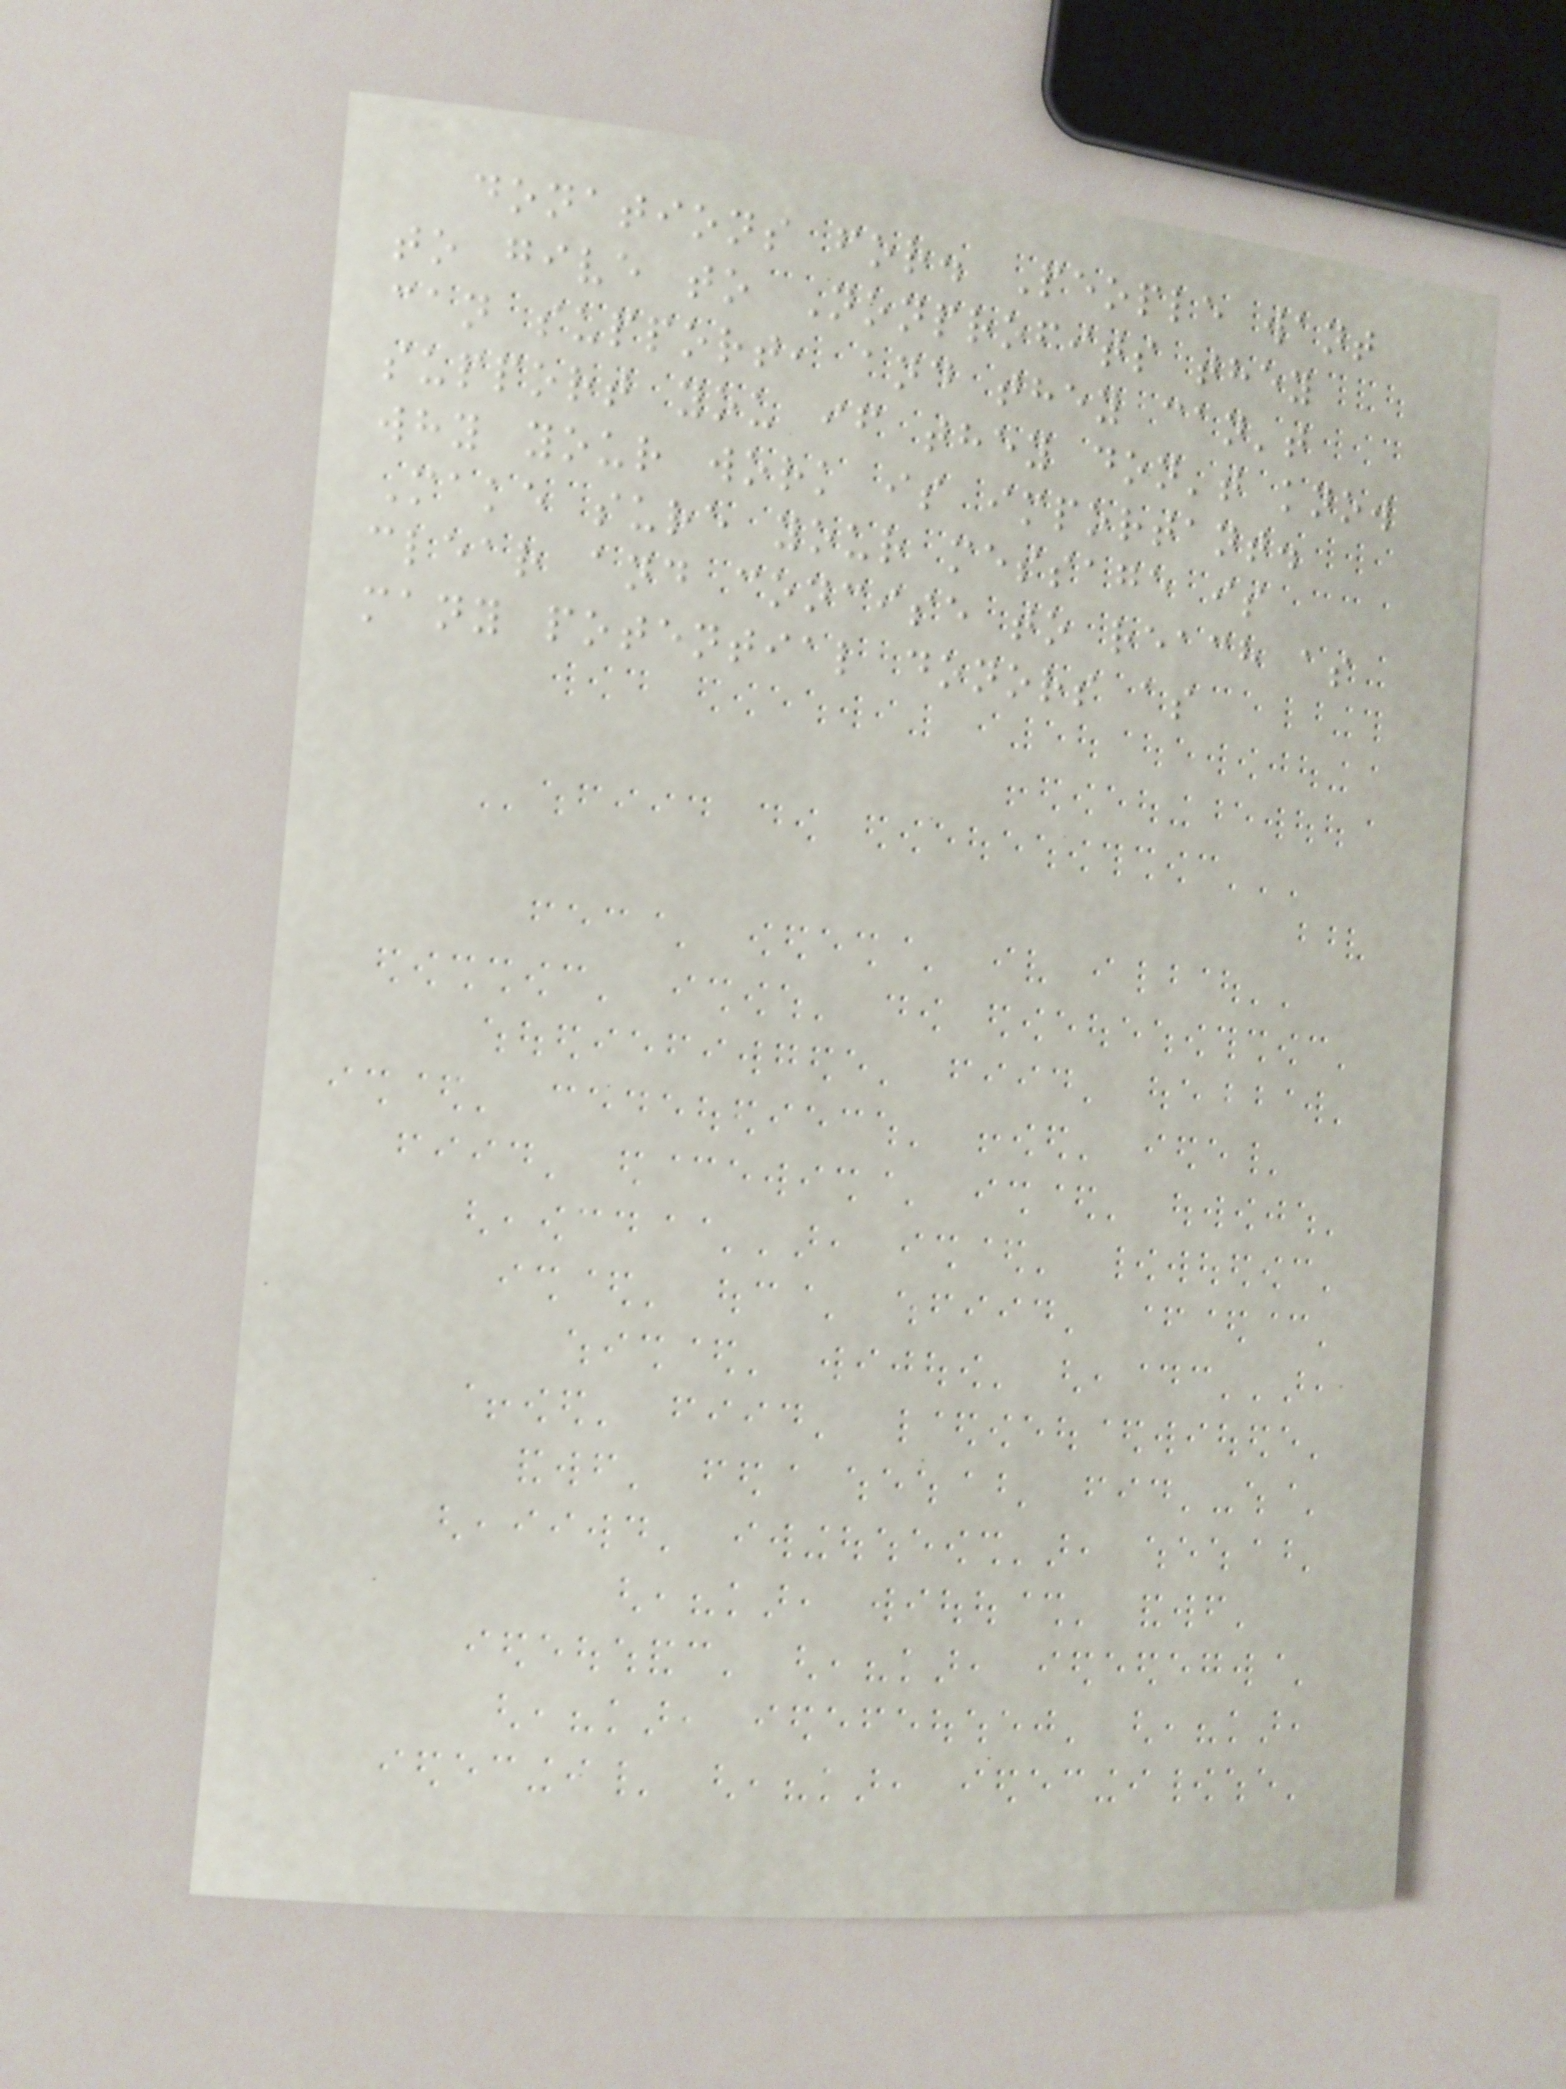donations for. People want
to give to Nonprofits they
can support, and they can't
support you if they don't know
why your work is important.
Make sure your message is
clear and concise to reach as
many potential donors as
